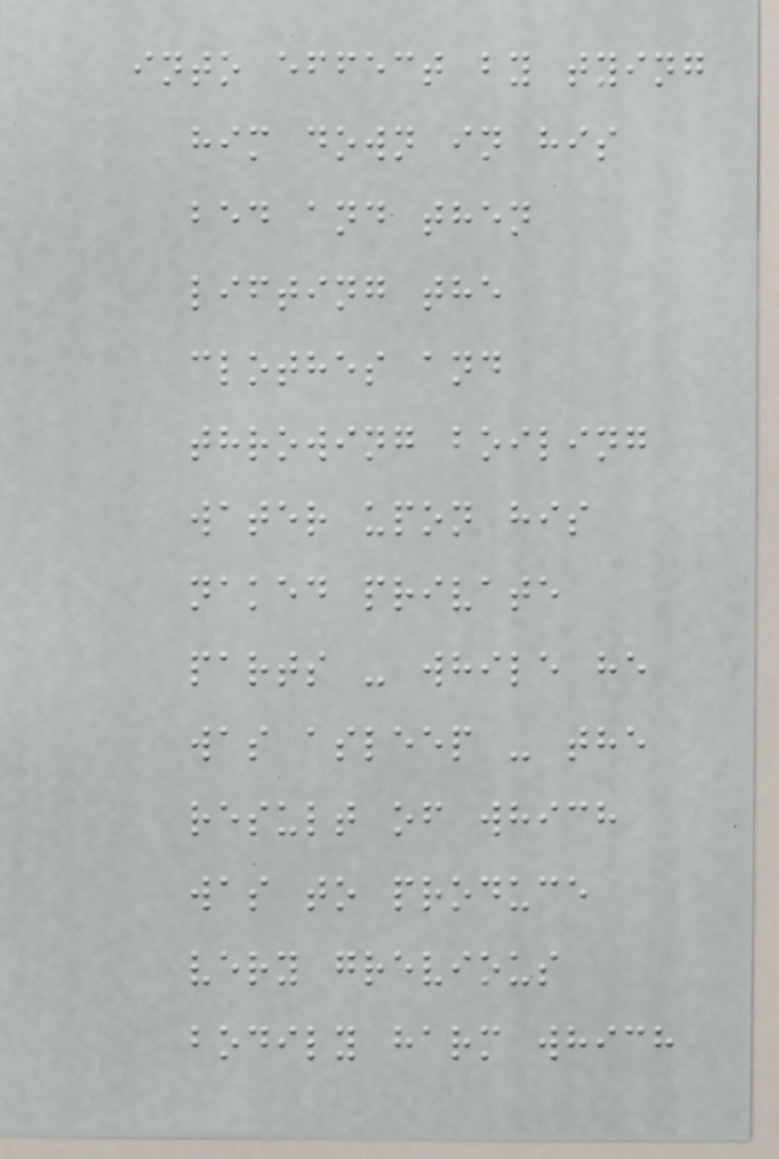into effect by tying
him down in his
bed and then
lifting the
clothes and
throwing boiling
water upon his
naked private
parts - while he
was asleep - the
result of which
was to produce
very grevious
bodily harm which
